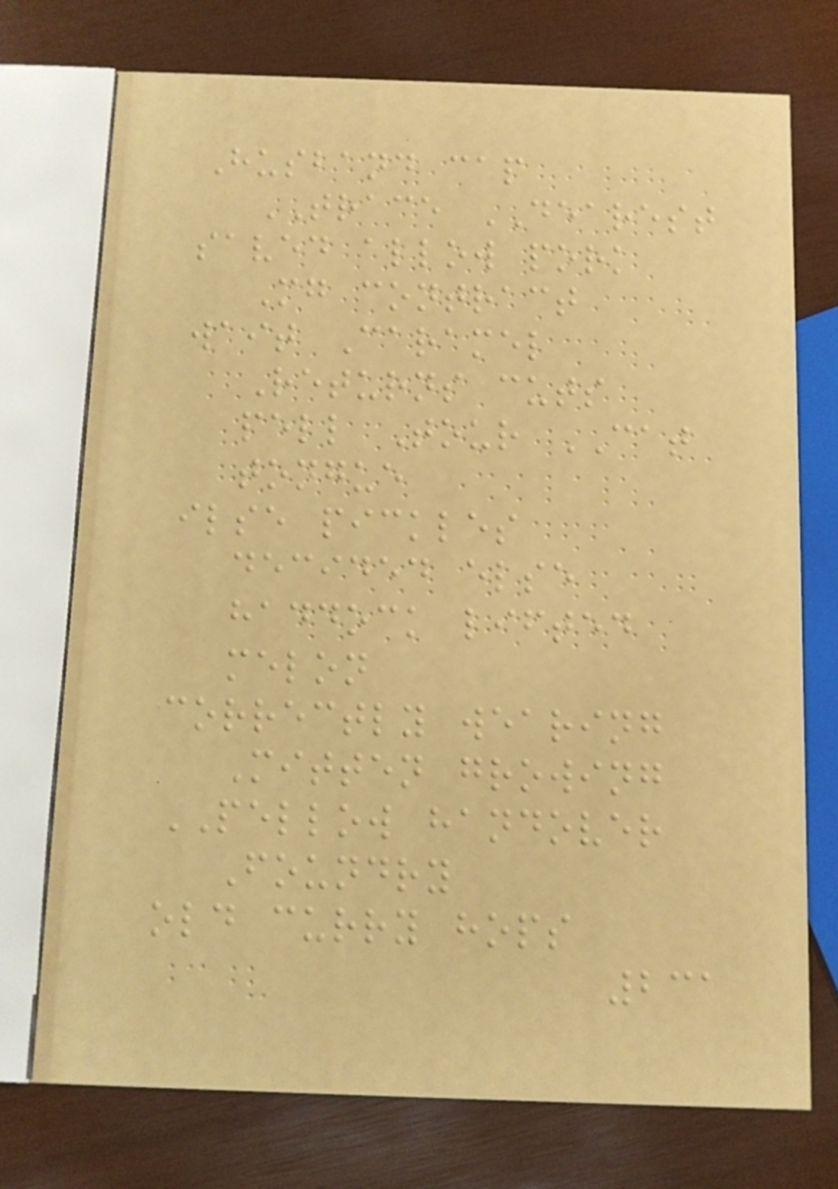Husband cap
TRACE DEAREST
saved allow pork
Mg contract
wait Caramel
Returns cuts
pell Tour CAT
tongue
ilse pickles
decided else
haddock lifted
melon
correctly wearing
Mitten growing
PELLOW handover
Foundry
old curry hops
231
